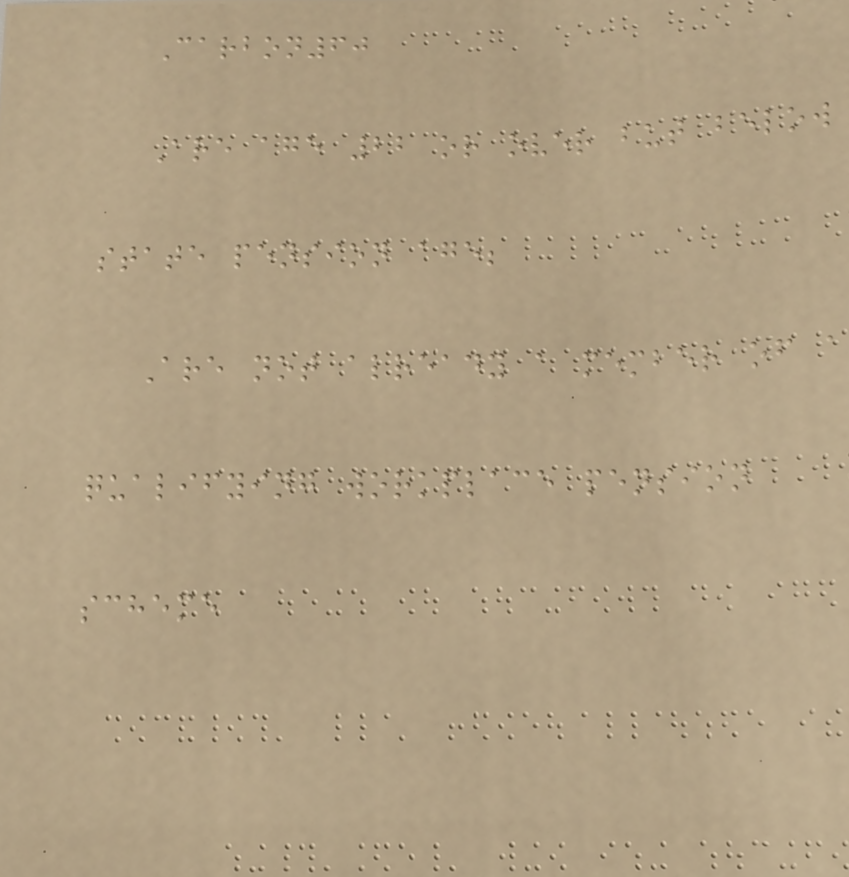Carbon60
Are age 22 or over but below
state pension age;
Are not already a member of a
qualifying workplace pension
scheme
